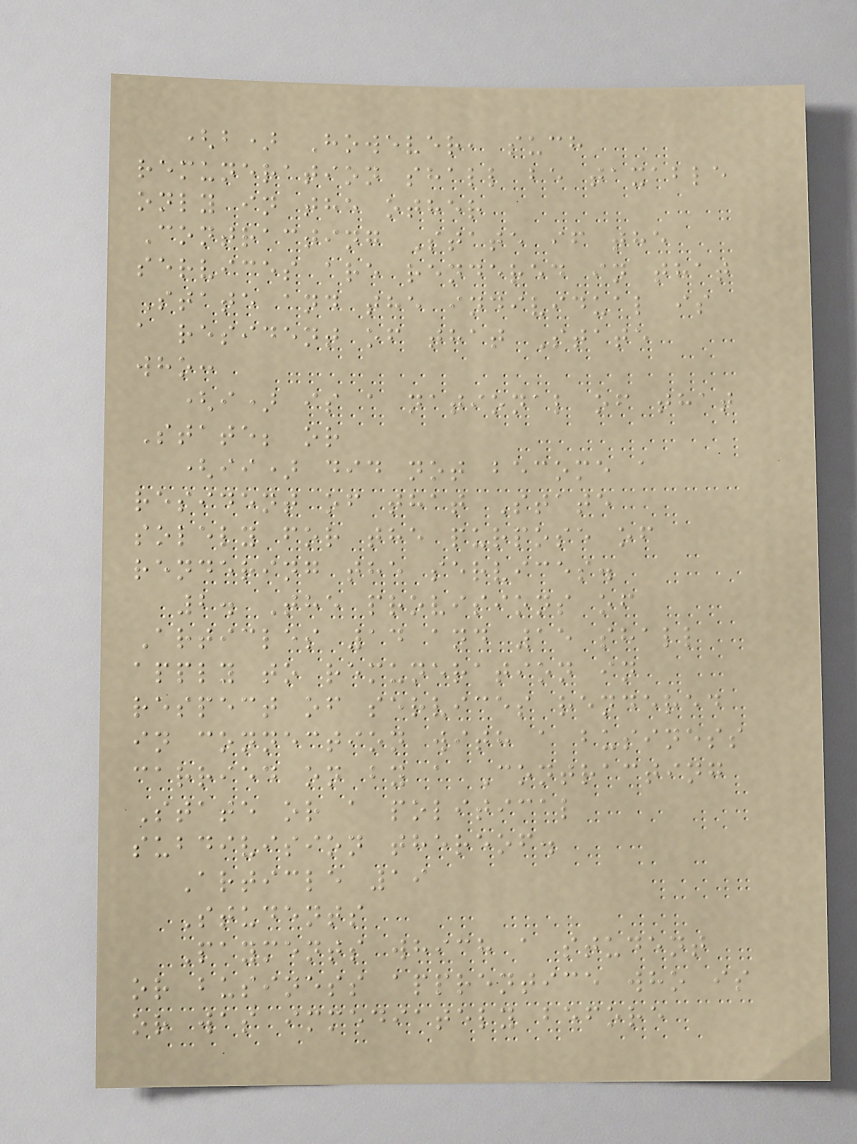(b) However, such
remuneration shall be taxable
only in the other
Contracting State if the
services are rendered in that
State and the individual is
a resident of that State
who:
(i) is a national of that
State; or
(ii) did not become a
resident of that State
solely for the purpose of
rendering the services.
2. The provisions of
Articles 14 and 15 shall
apply to remuneration in
respect of services rendered
in connection with a business
carried on by a Contracting
State or a political
subdivision thereof.
Article 19
Students
Payments which a student
or business apprentice who is
or was immediately before
